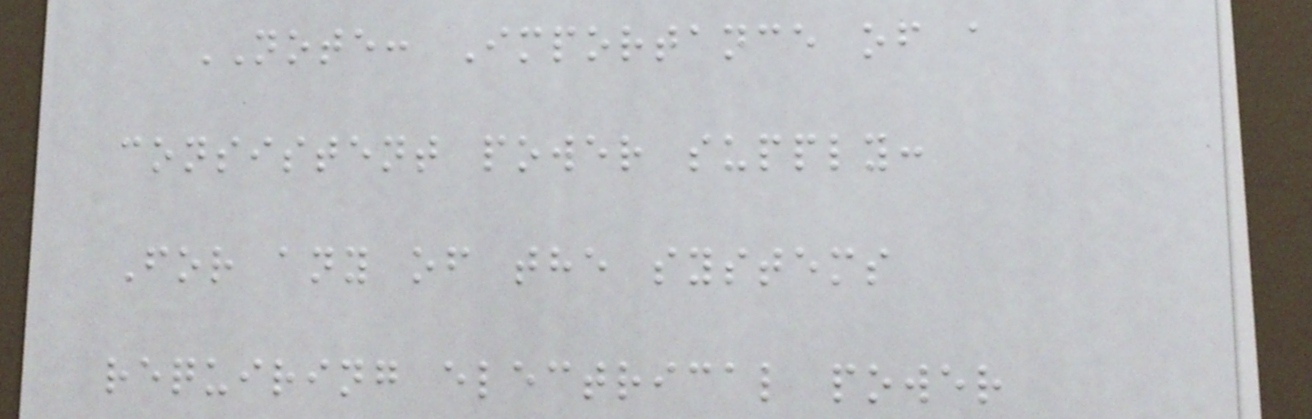NOTE: Importance of a
consistent power supply:
For any of the systems
requiring electrical power
